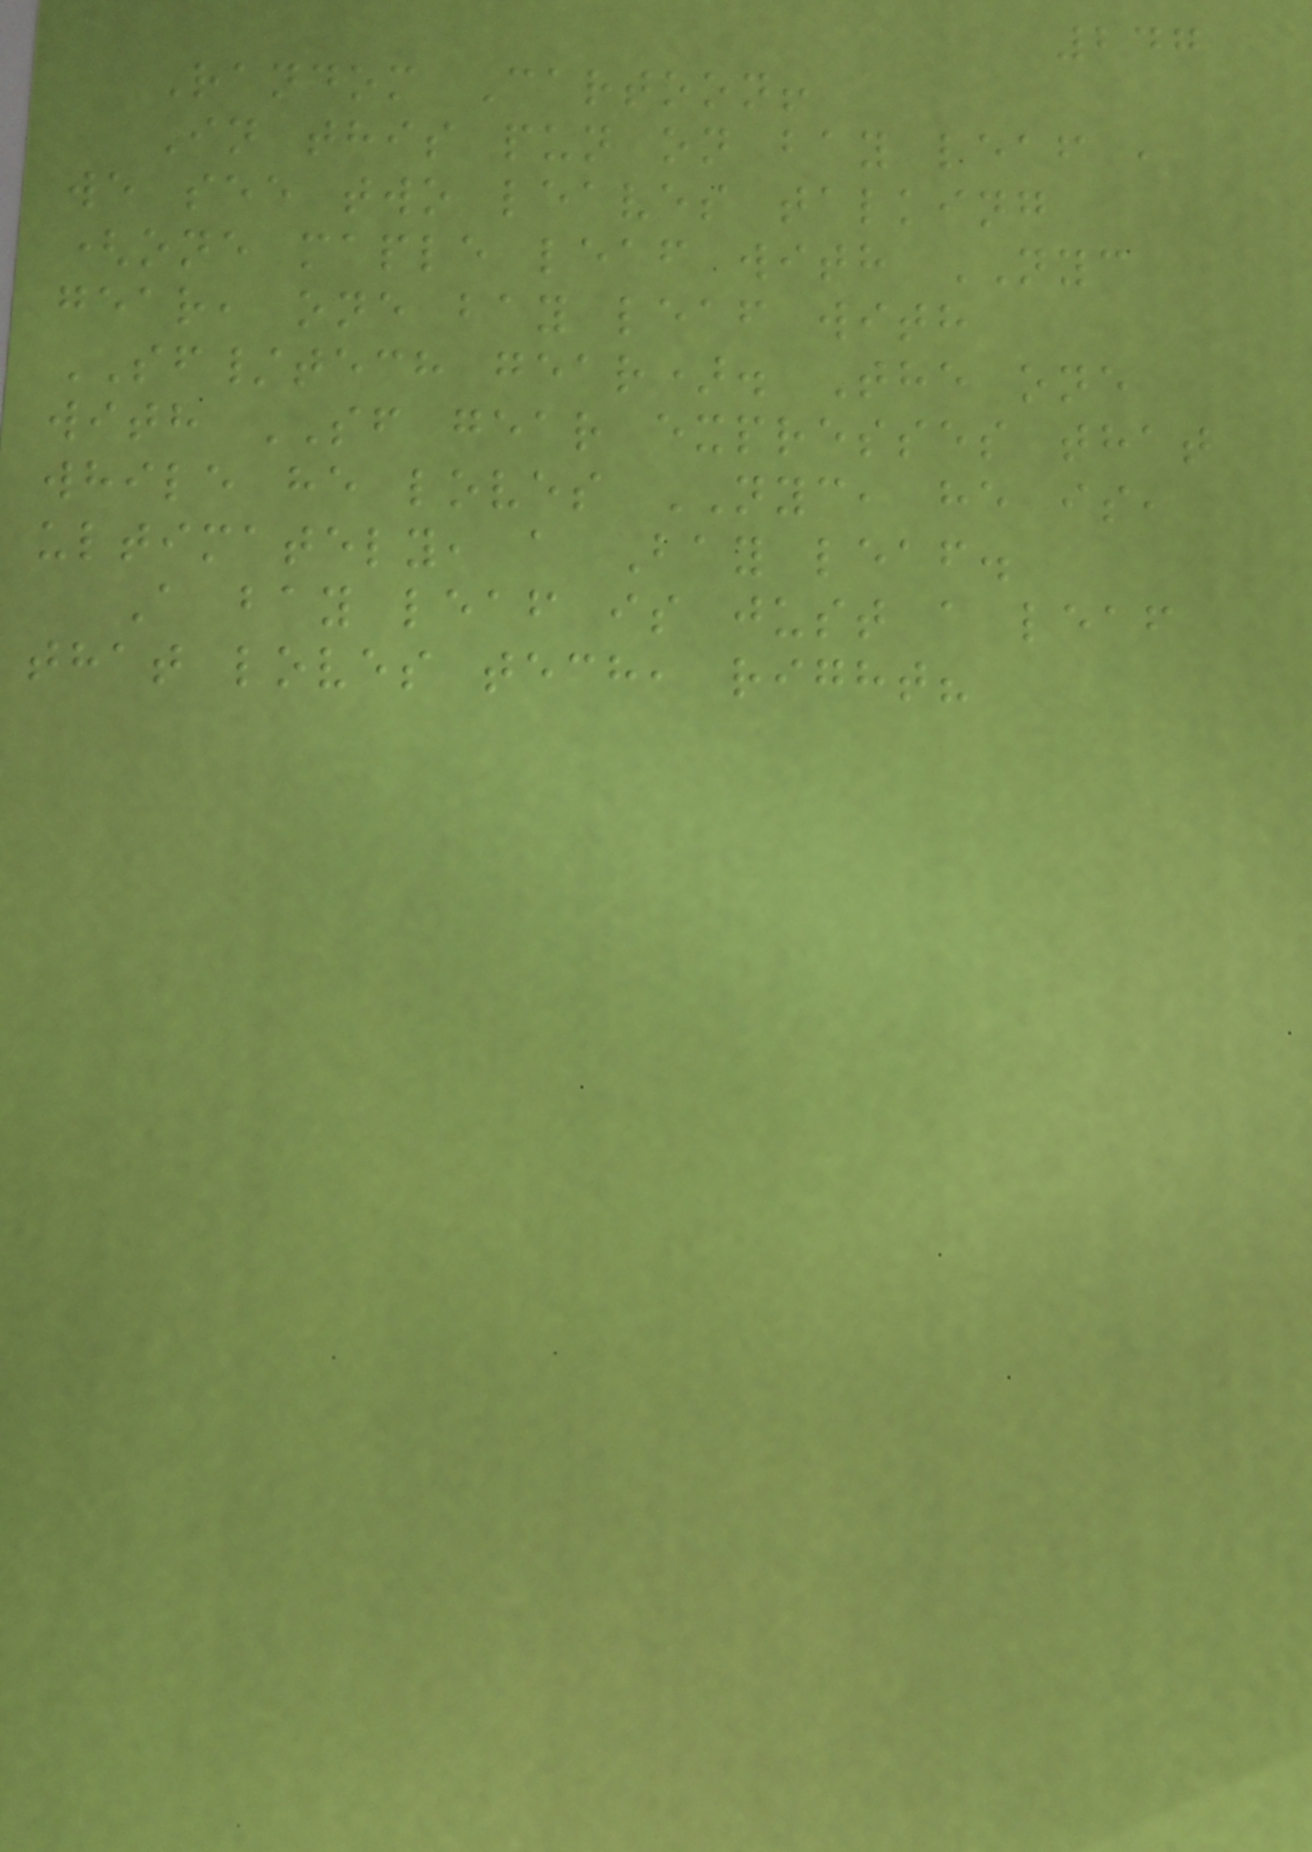247
Random Cartoon!
In this pun on bay leaf ,
we see two leaves talking
(one maple leaf with NYC
gear, one bay leaf with
SF/tech gear). The one
with SF gear expresses that
while he loves NYC, he is,
ultimately, a Bay leaf.
A bay leaf is just a leaf
that loves tech, right?
